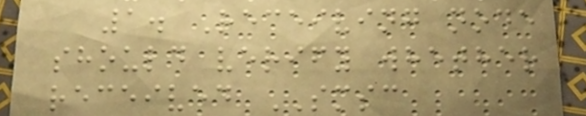1. Receiving node
should verify whether
received SMSC
